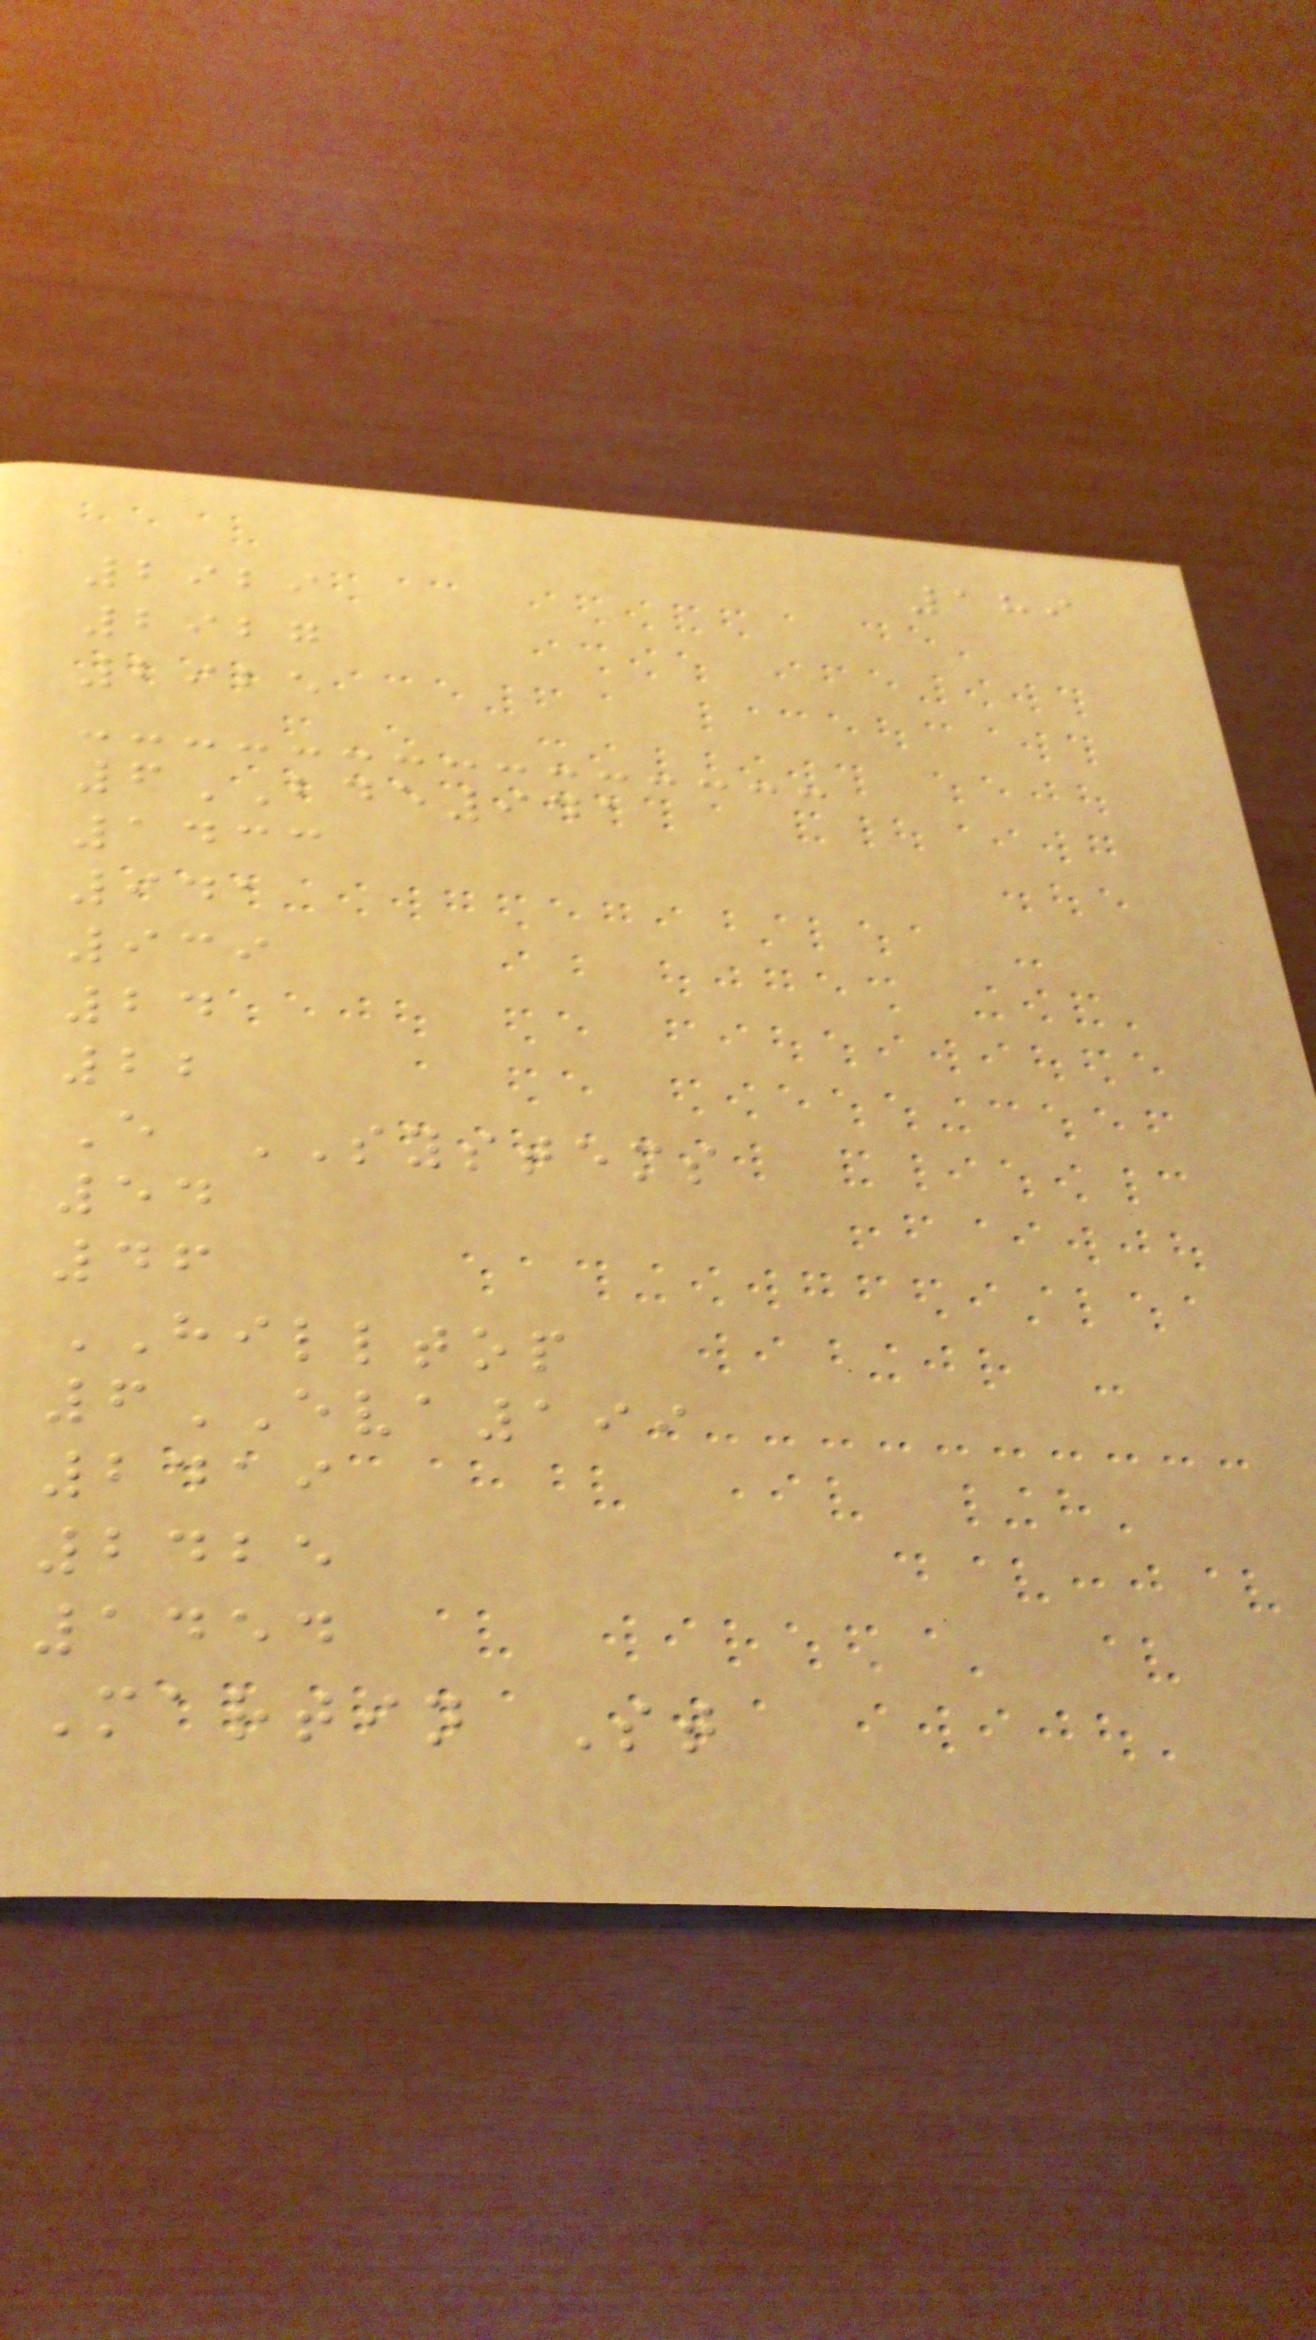189
2929
2927
2925
6BDE941
1433
941
939
24
22
E SYSTEMS
54
46
HILLTOP
6EVA199
2419
2425
1454
Martin St
